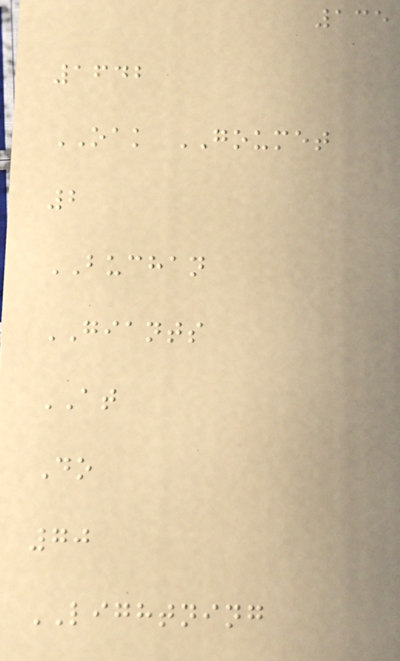135
1642
OAK GOUMET
2
BUCHAN
GIANTS
AT
Do
70
LIGHTNING
